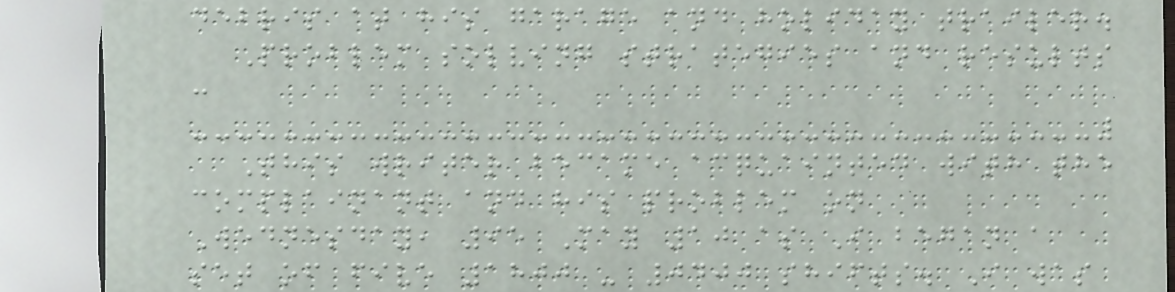debris at his garage and holiday trailer.
Problem solving strategies and results
:
This writer became acquainted with the
complainant and his problem on
Wednesday, 95 May 10 as I began a
set of five 1800 - 0400 shifts. I was
